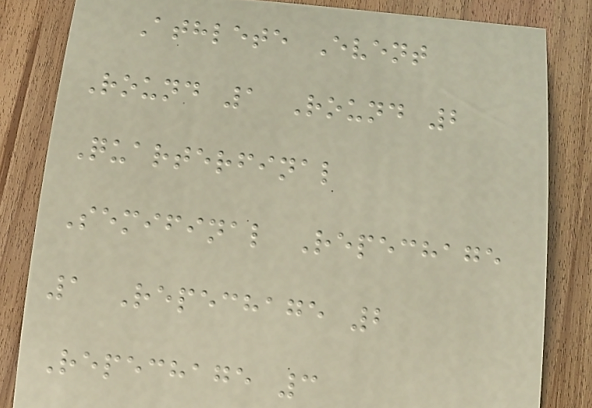Athlete Event
Round 1 Round 2
Quarterfinal
Semifinal Repechage
1 Repechage 2
Repechage 3
